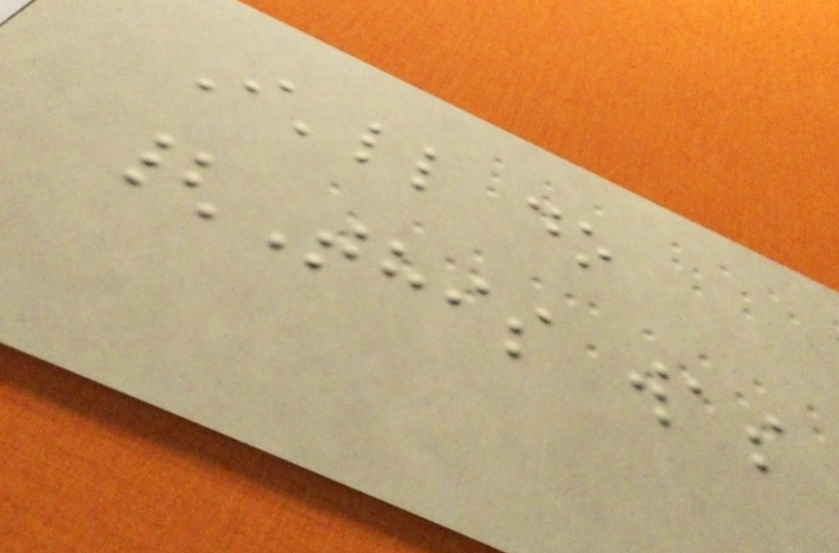I'll do
{This was
